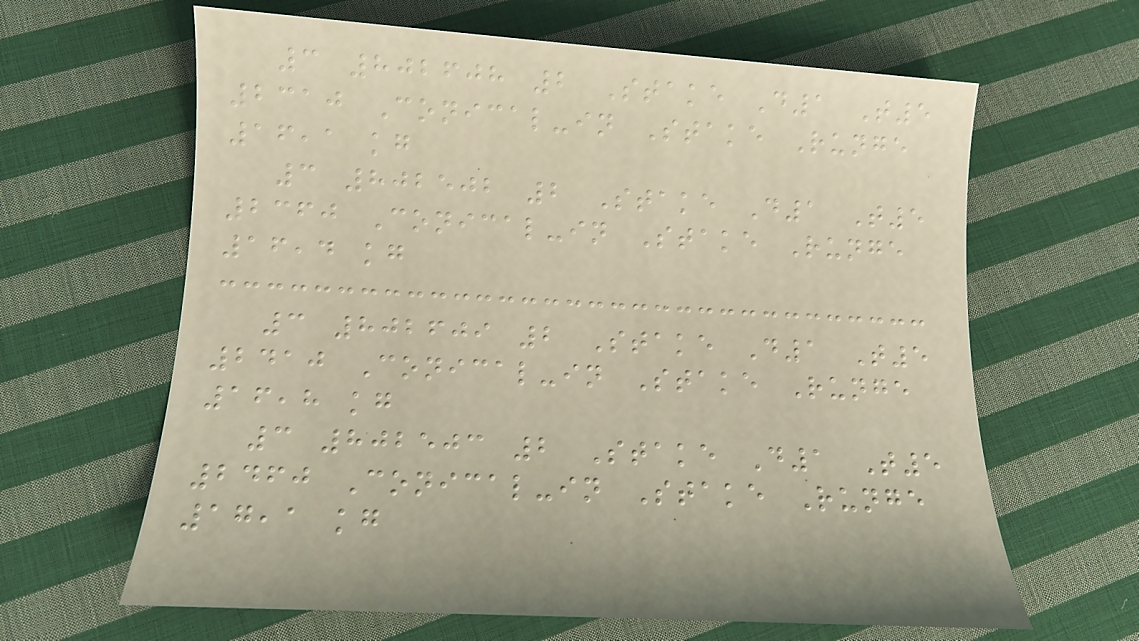3 802608 2 Stake D1 T5
2310 Conical-in Stake Runge
16,1 kg
3 802502 2 Stake D1 T5
2360 Conical-in Stake Runge
16,4 kg
3 802609 2 Stake D1 T5
2410 Conical-in Stake Runge
16,8 kg
3 802503 2 Stake D1 T5
2460 Conical-in Stake Runge
17,1 kg
